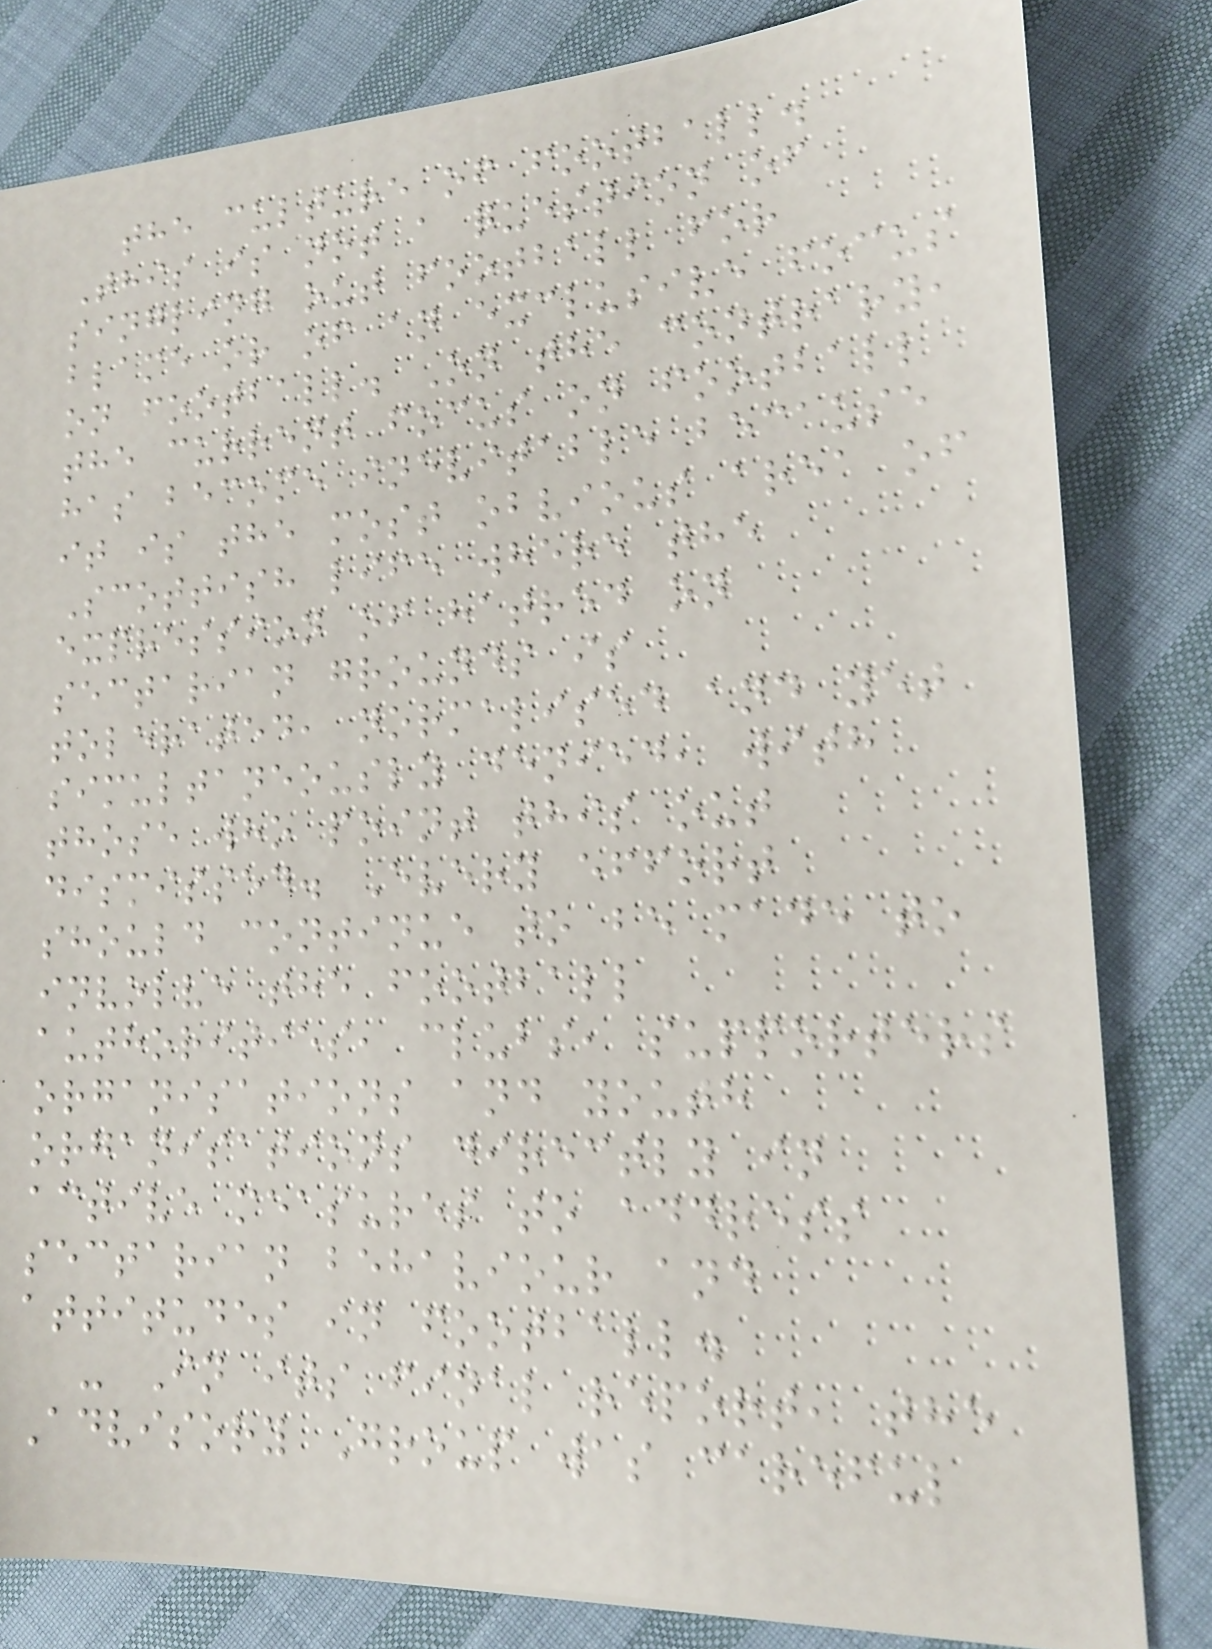the culture of football.
This is not a question of
singling out football for
blame or of an exclusive focus
on football. On the contrary,
the current focus on football
has become inevitable because
it is the most obvious area of
Scottish life where the
expression of hatred on
sectarian grounds is
tolerated, normalised and yet
simultaneously denied, with
those who point this out
dismissed. Every effort
should continue to be made to
involve the football
authorities, clubs, supporters
organisations and youth
organisations directly in
active measures to address
sectarian behaviour and
attitudes in football.
- In its final report, the
Advisory Group was careful
